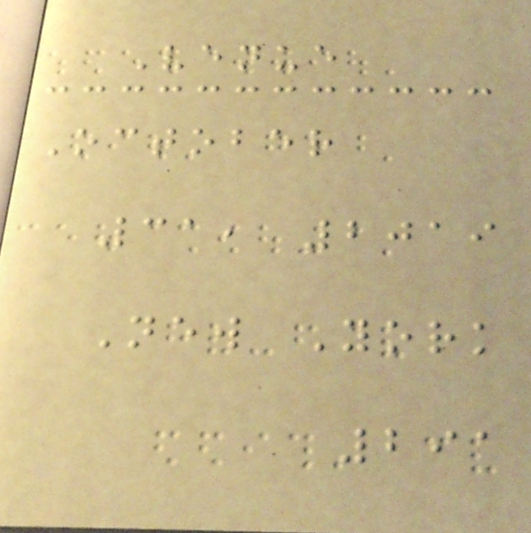Venue
October
31, 2019
New York
291
